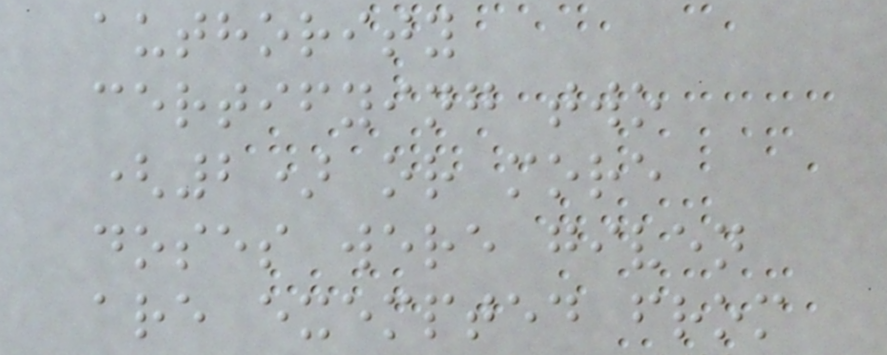authority
certifying two
(2) or more
doses were given
are exempted from
